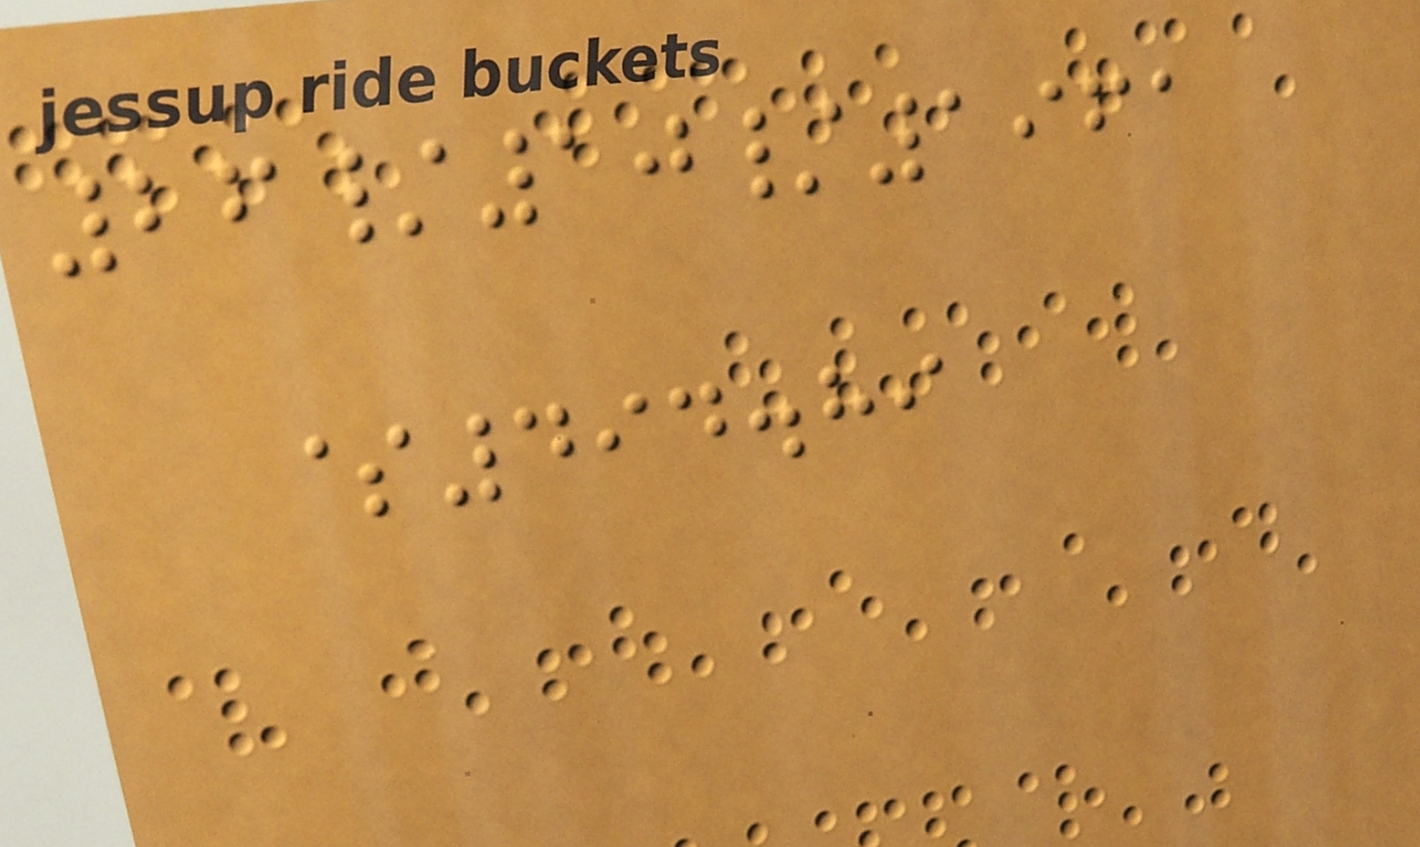26/10/1961
$494.89
